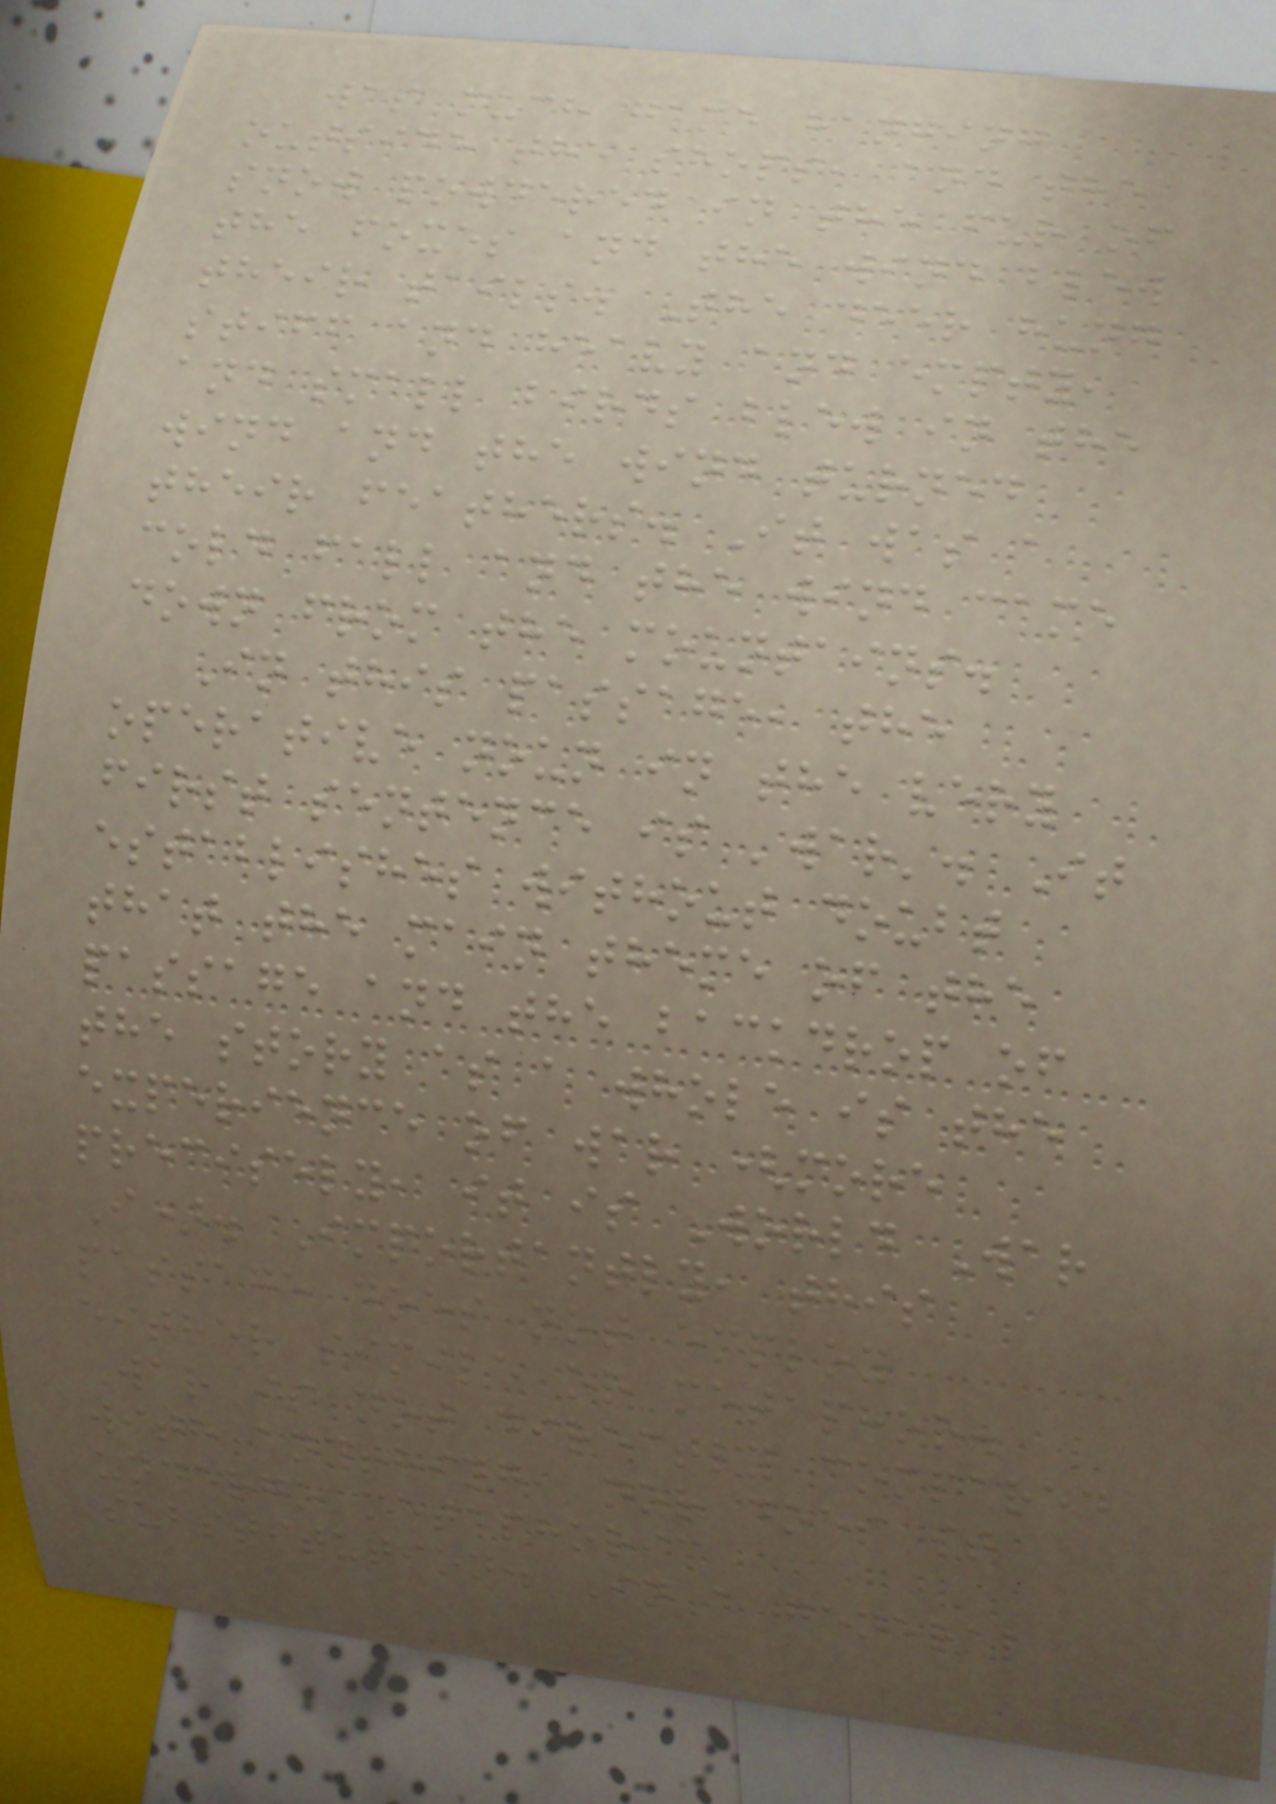was much game hanging
outside the shops, and the
snow powdered in the fur of
the foxes and the wind blew
their tails. The deer hung
stiff and heavy and empty,
and small birds blew in the
wind and the wind turned
their feathers. It was a
cold fall and the wind came
down from the mountains.
In this passage, the
operative noun in the very
first sentence is 'war'. It
establishes without doubt
that the main theme of the
passage and the backdrop of
the story as a whole is the
experience of war (more
precisely, it is World War
I). Importantly, this
passage does not employ
either simile or metaphor.
War is not directly compared
with anything, nor does it
undergo metaphoric
substitution. In a general
